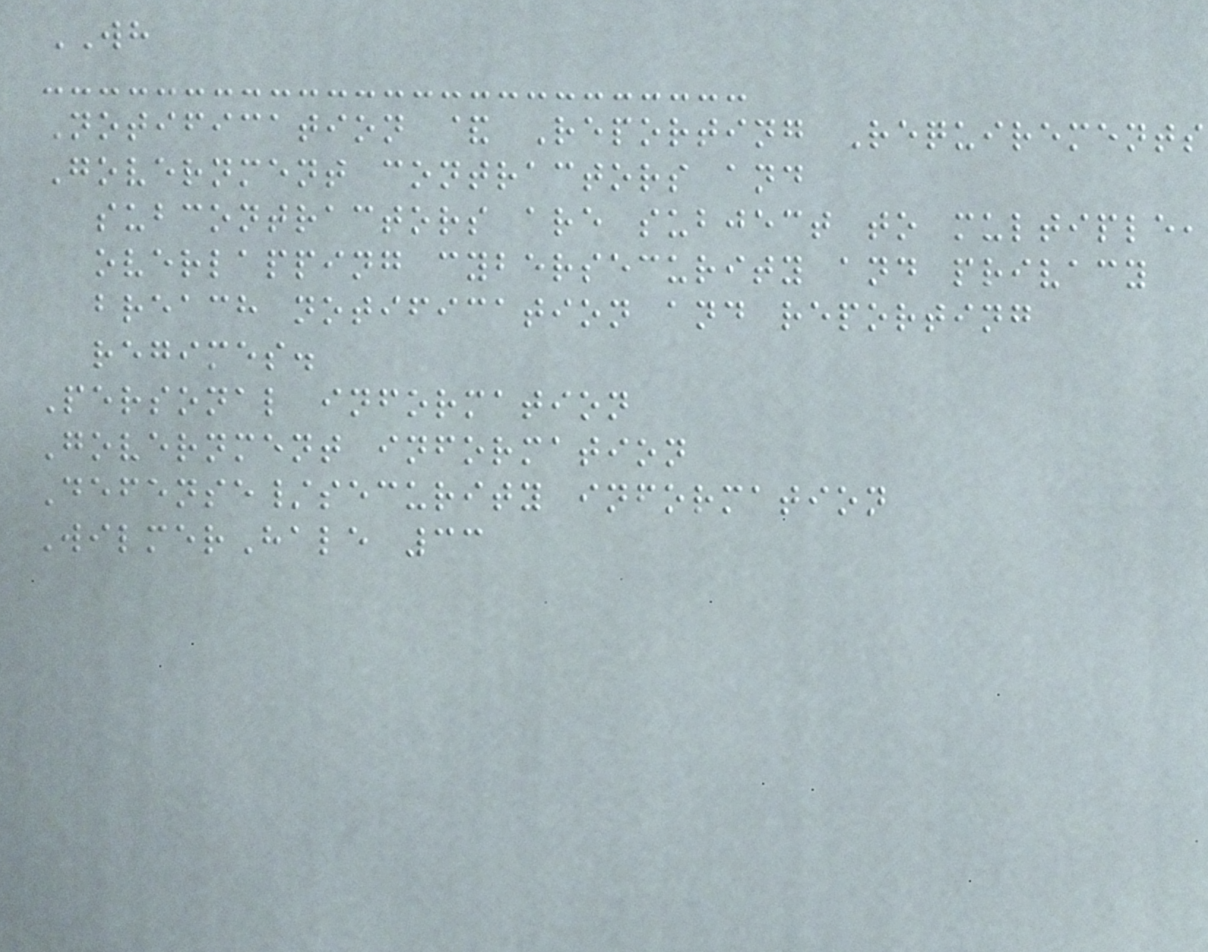WH
Notification & Reporting Requirements
Government contractors and
subcontractors are subject to multiple,
overlapping cybersecurity and privacy
breach notification and reporting
regimes.
Personal information
Government information
Defense/security information
WilmerHale 33
